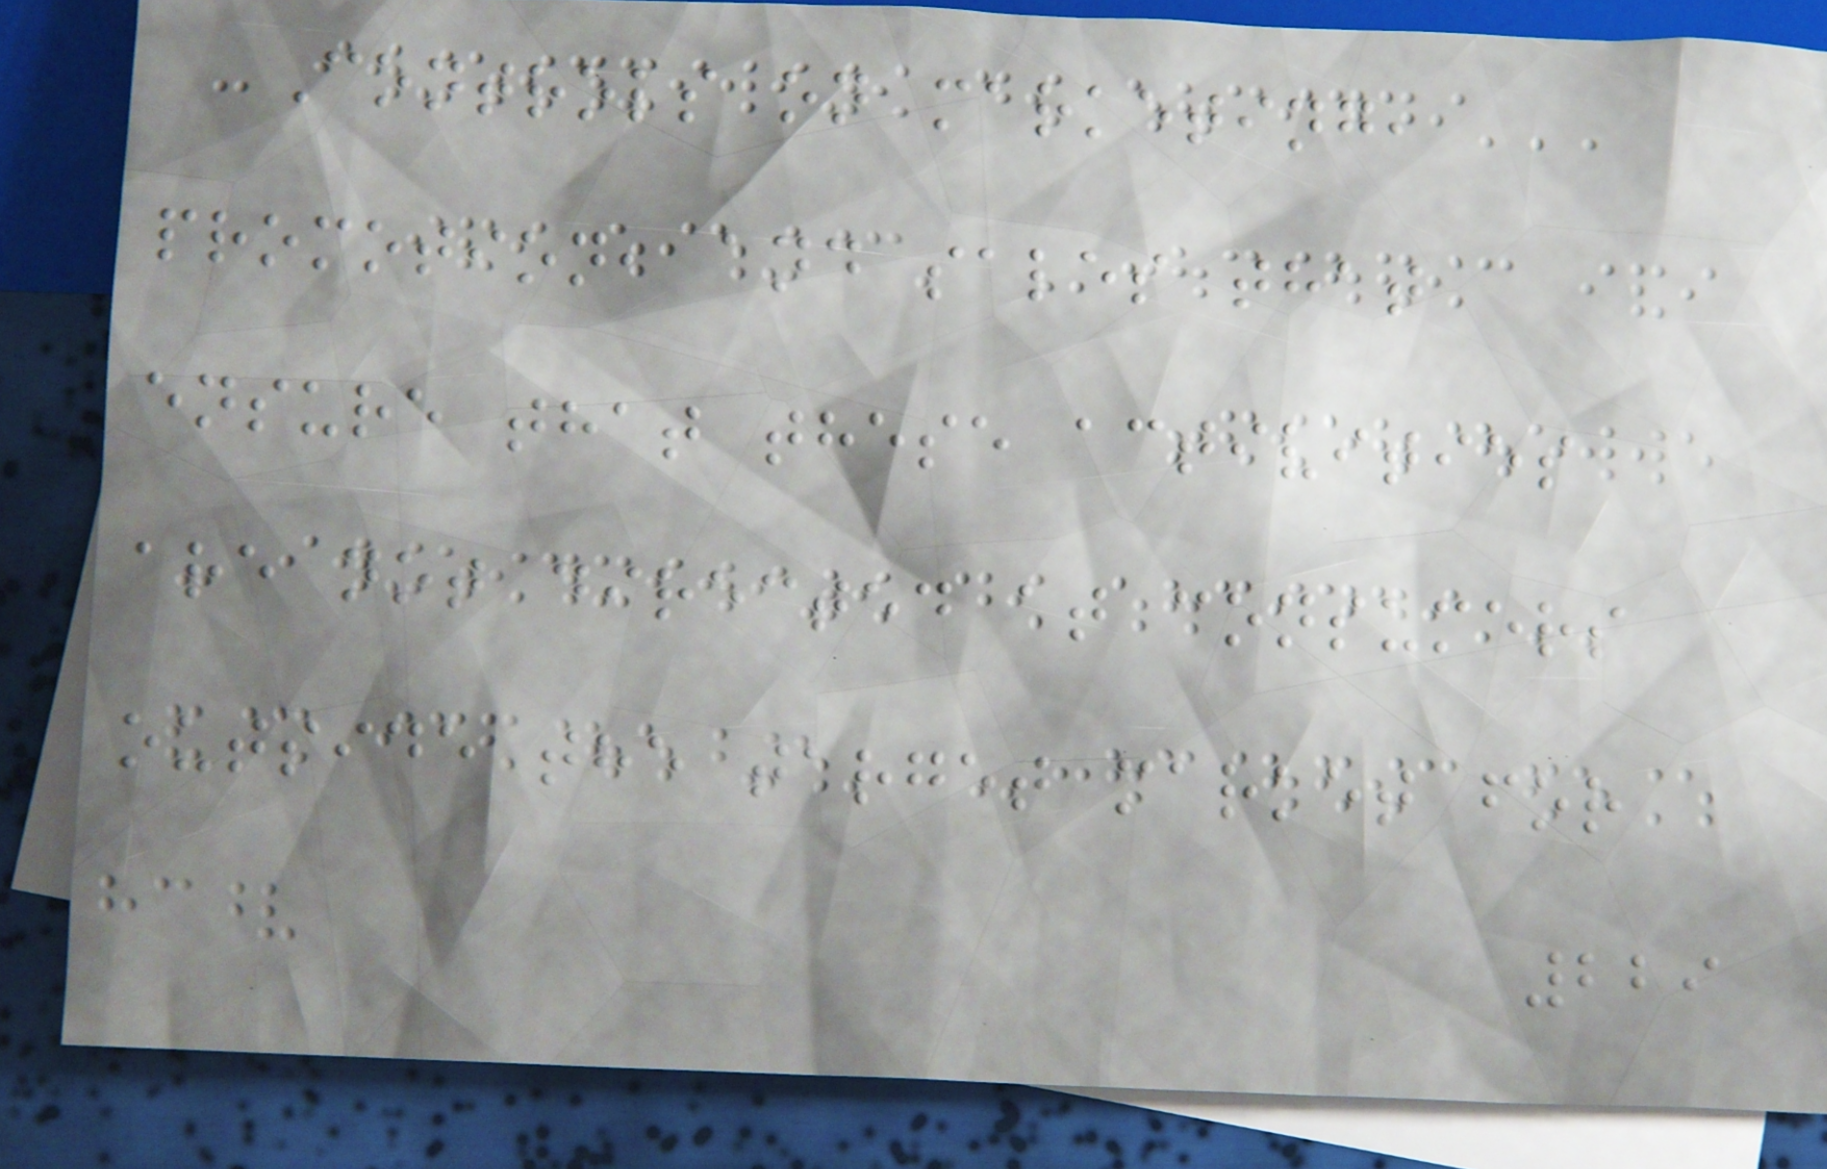Controls on marketing,
promotion, and sales that
ensure that these activities
are not directed at consumers
outside the target market for
229
